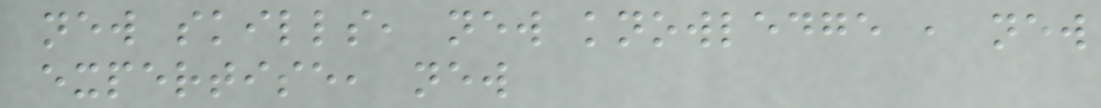new skills, new knowledge , new
expertise, new
